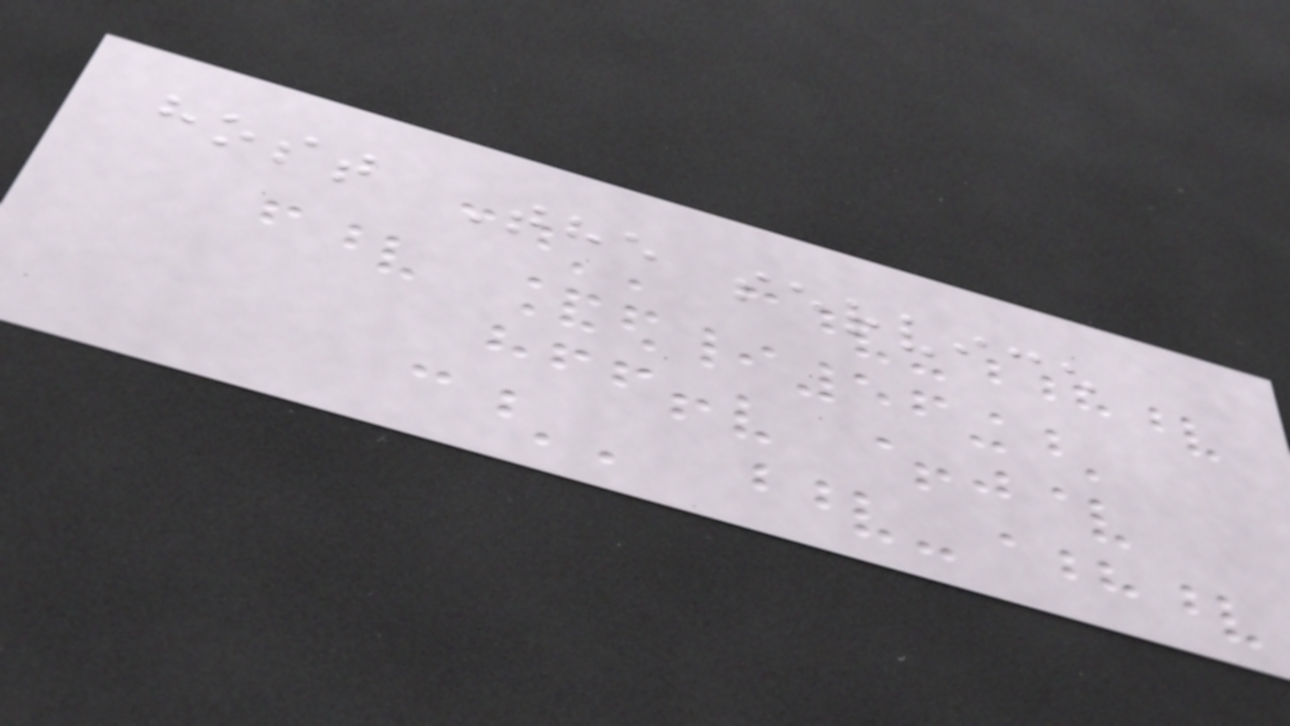host The service
